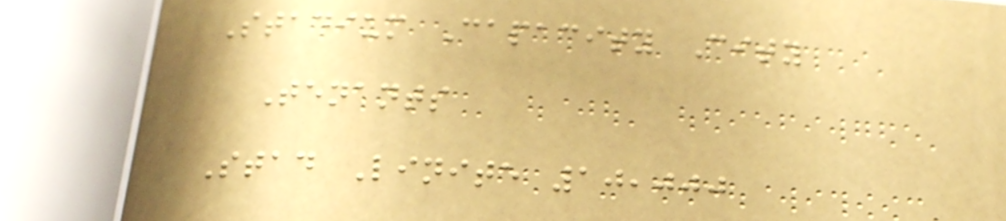Stadium Capacity City
Tenants
Stad Linite 10,000
